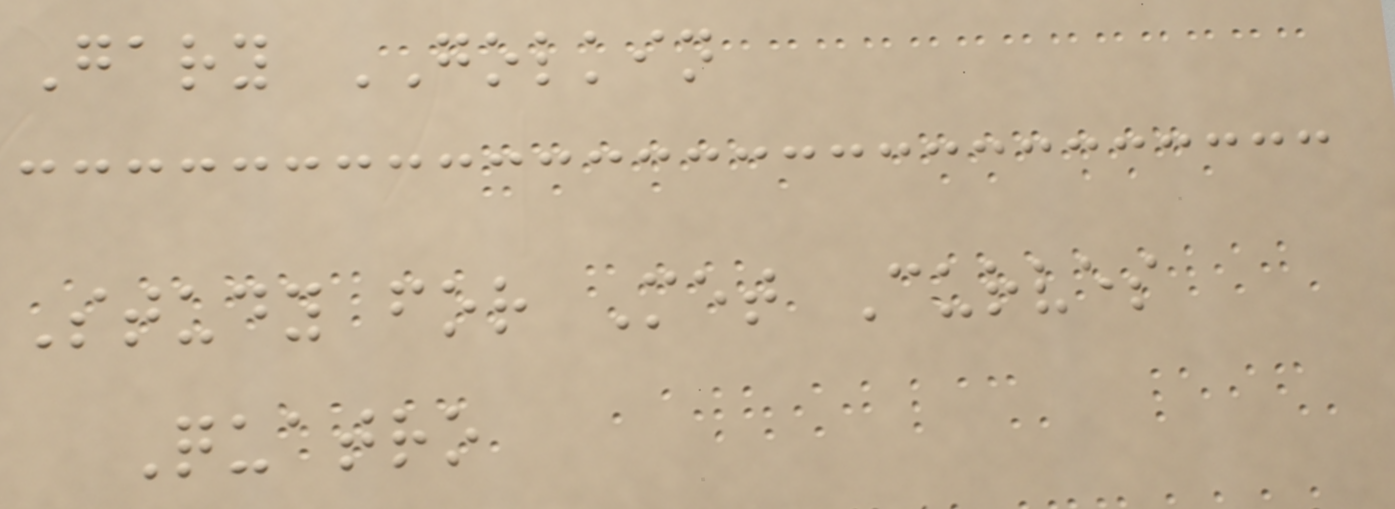Gary GOLKIN
Study for Met Curves
Quatro
